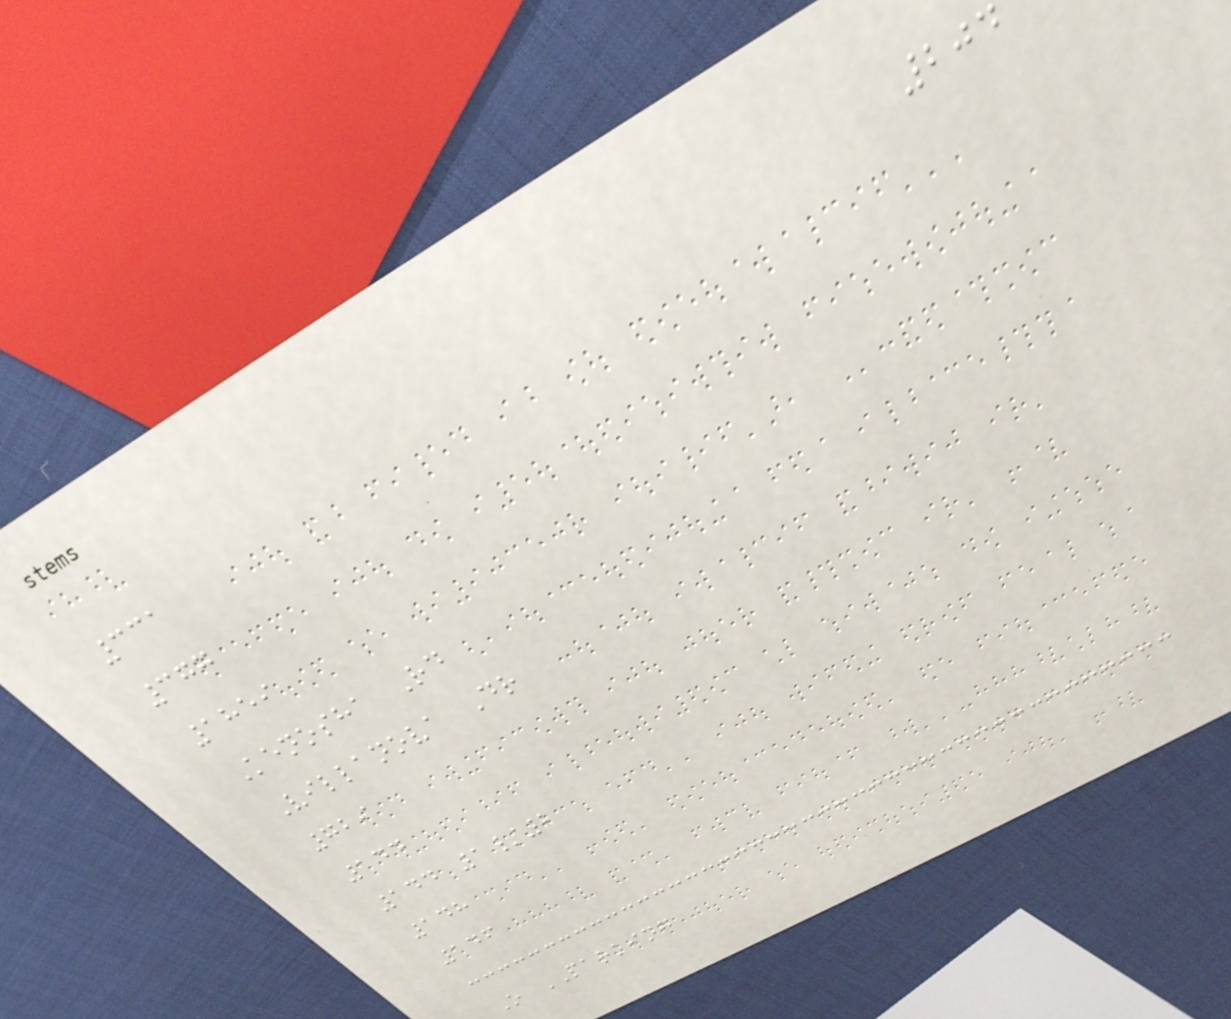204
331
377
1859
Kenosha Rd
Villanova Dr
729
144
144 1/2
148
146
O PARKING
